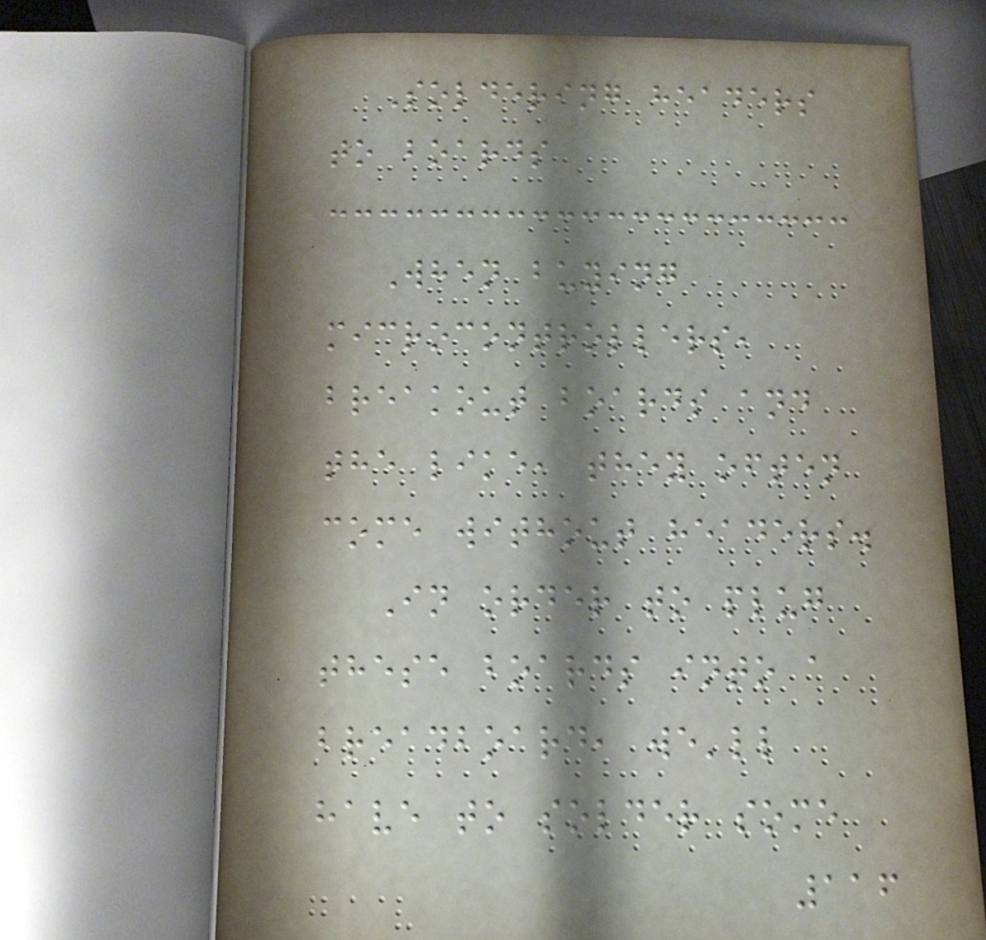Soldering headers
to boards
When buying
microcontrollers,
breakout boards and
the like, they often
come without headers.
In order to plug
these boards into a
breadboard, we'll
have to solder some
116
